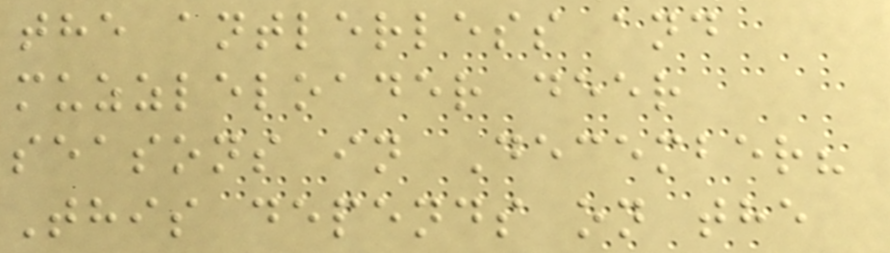the antlerless and
muzzleloader deer
seasons in December?
This depends on the
